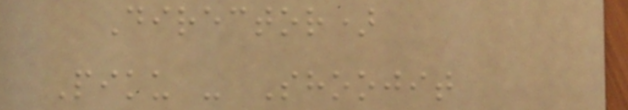Director)
Piku - Shoojit
